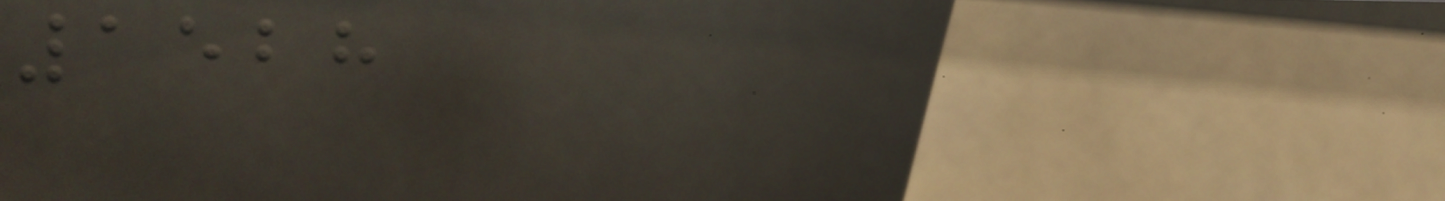1528
